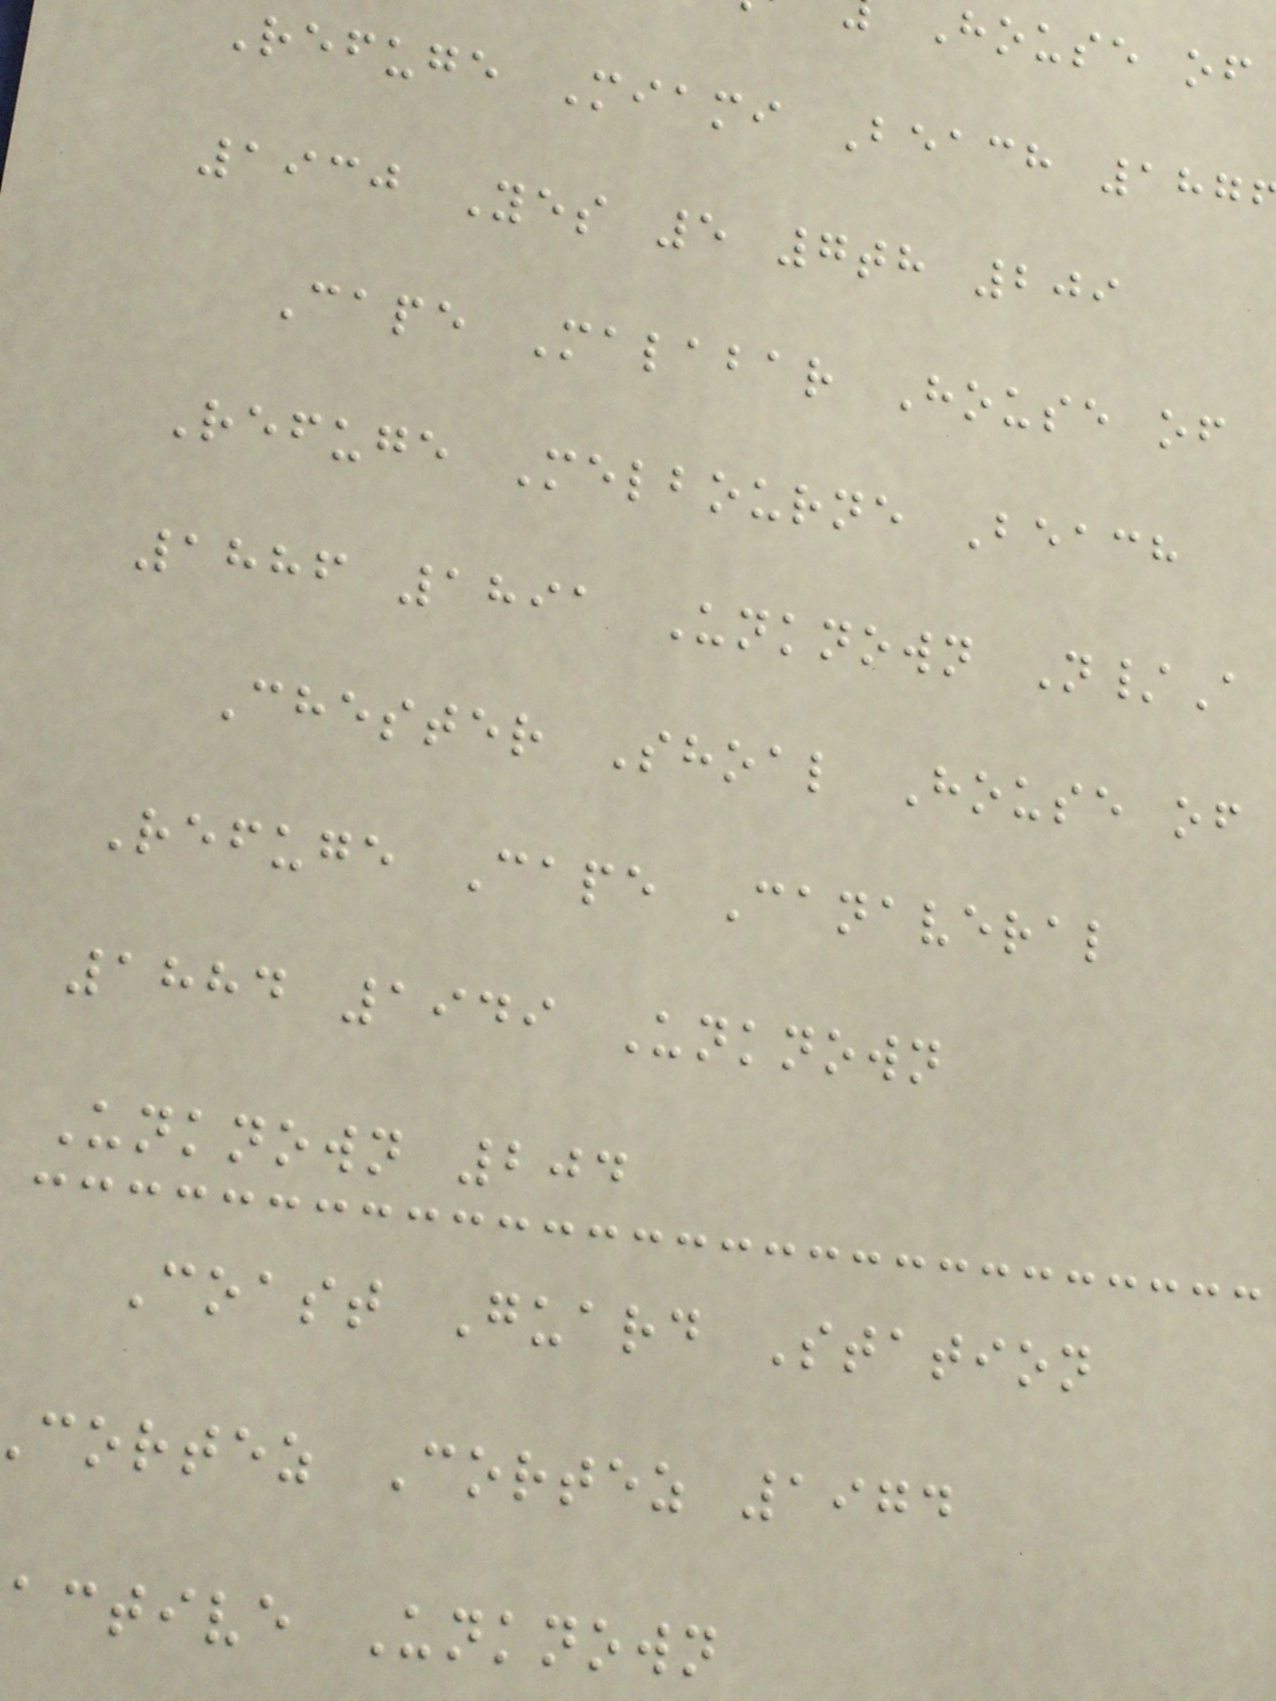House of
Refuge Miami Beach 187
1930 Yes 5 7th 209
Cape Malabar House of
Refuge Melbourne Beach
1886 1891 Unknown N/A
Chester Shoal House of
Refuge Cape Canaveral
1884 1949 Unknown
Unknown 204
Coast Guard Station
cortez Cortez 1974
active Unknown
